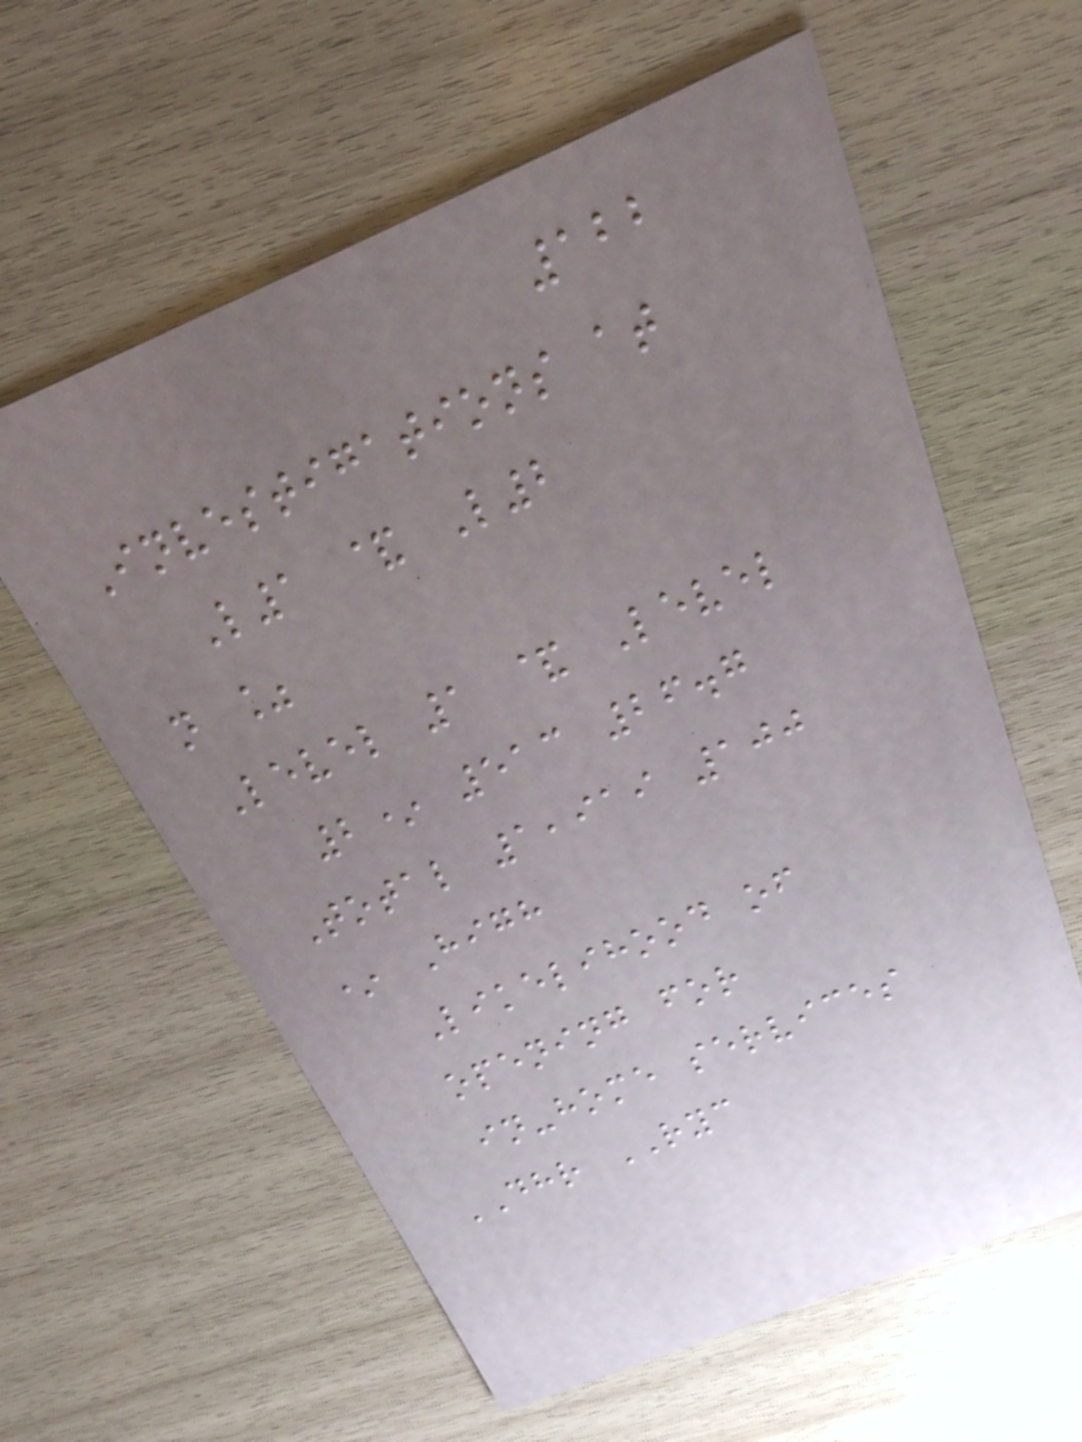122
Investigations at
L1 & L2
n %
Level 1 & Level
2* 513 26.7
Total 1,919 100
* High
Likelihood of
opening for
in-home services
DHR RYC
